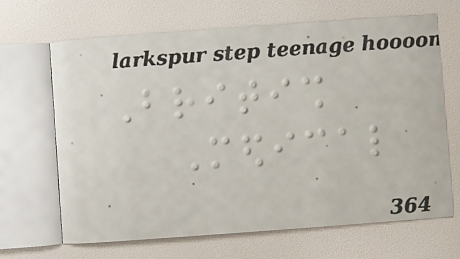British
Medical
